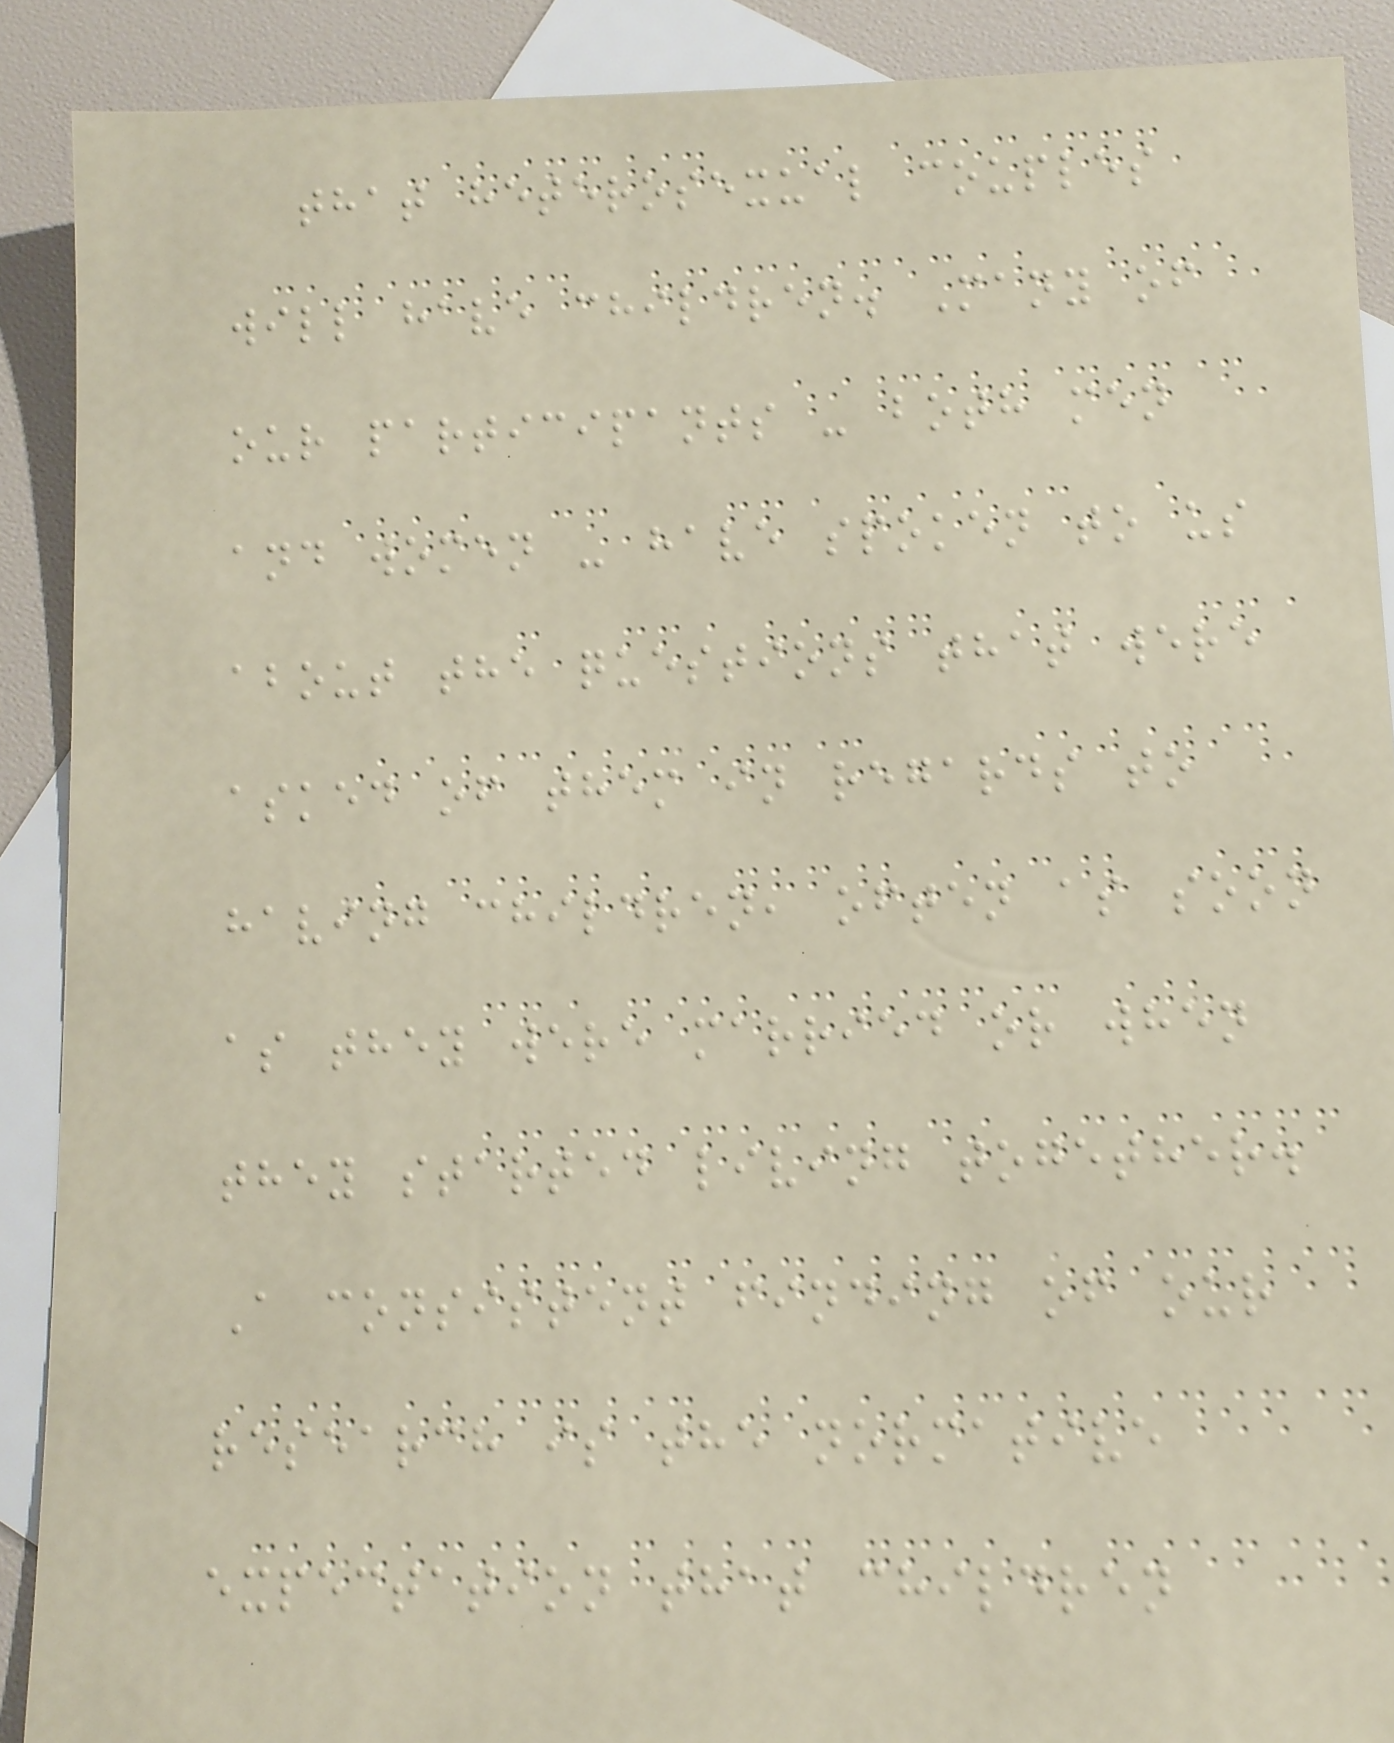that heterosexual couples
will have children. Many of
our participants - both men
and women - have spoken to us
about the questions that were
asked of them in regards to
having children, often as soon
as they were married or when
they started living together.
A consistent finding of our
research is the normative
expectation that children
